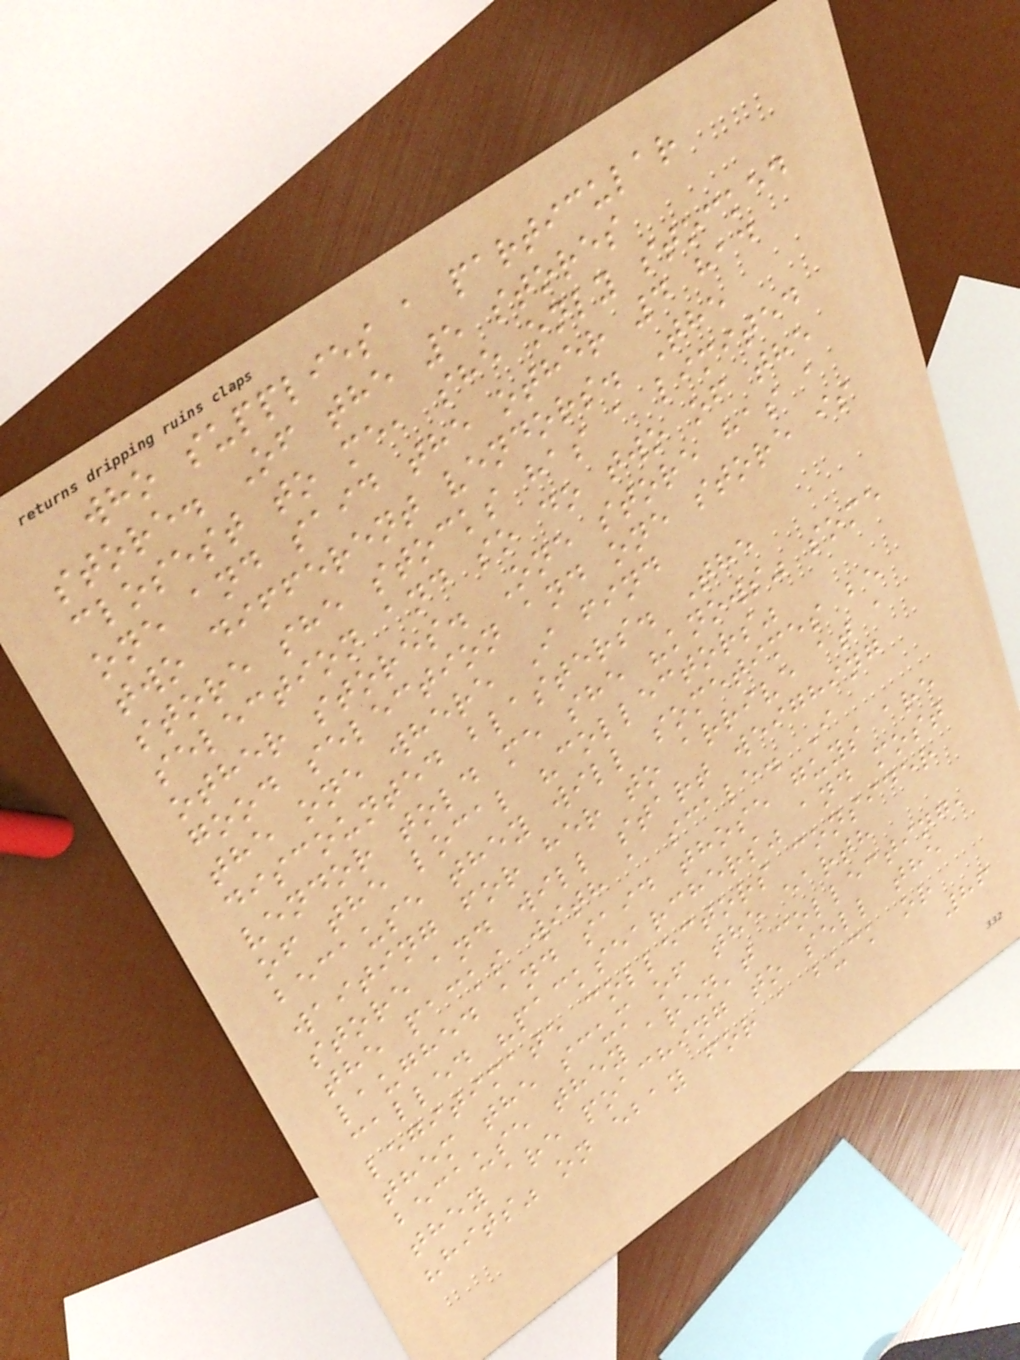who supplies a particular
store. Of the 5 stores
closest to me, she only stocked
one and said the other 4 had
two different vendors. The
store she stocks has a limited
selection and so do two of the
other stores. One store has a
good selection and one store is
the one where I find
discounted blasters. The
vendor told me she "knows" some
of the local "collectors"
because they will sometimes be
waiting for her to arrive at a
store and will start weighing
the packs with a scale. I
laughed and said those guys are
called "packsearchers" and most
legitimate collectors consider
them the scum of the earth
because they aren't collecting,
they are poaching to sell the
"hits" on ebay for a buck or
86
